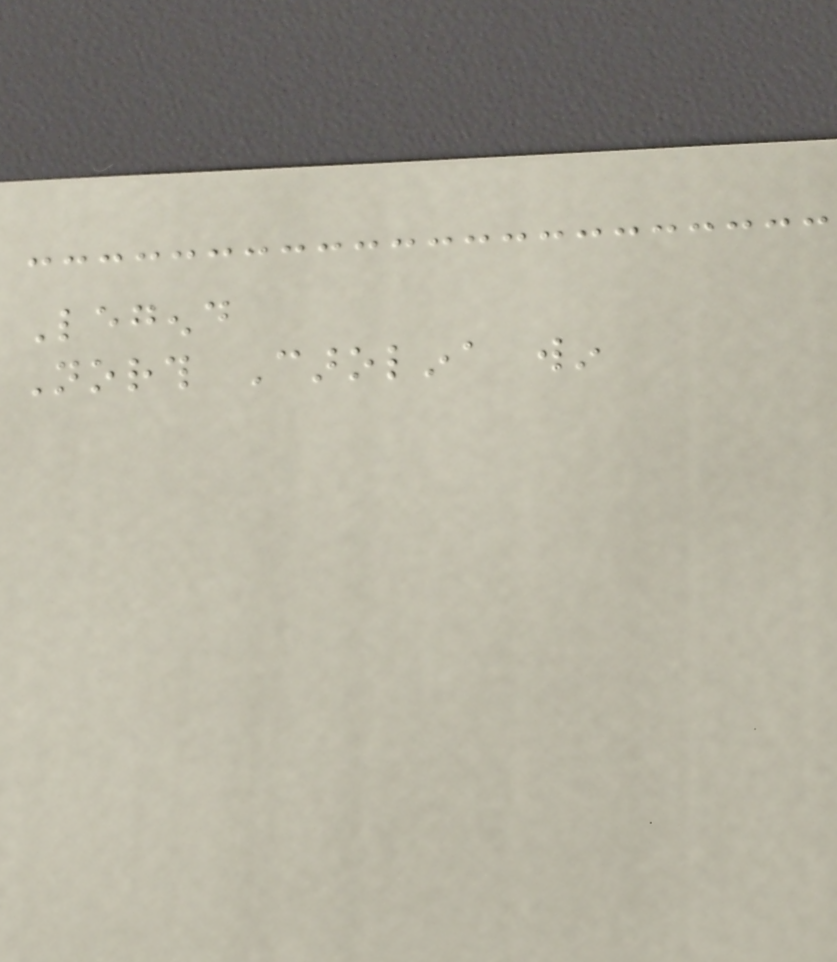Legend
North Carolina win
